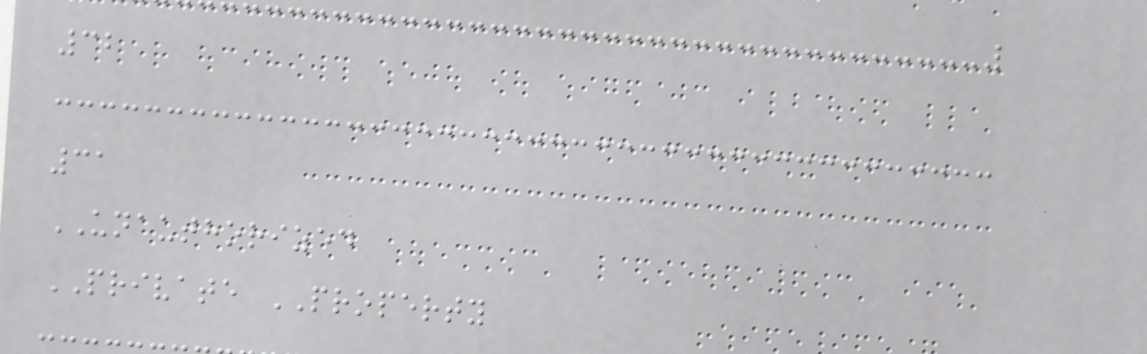32
31
UNAUTHORIZED
PRIVATE PROPERTY
